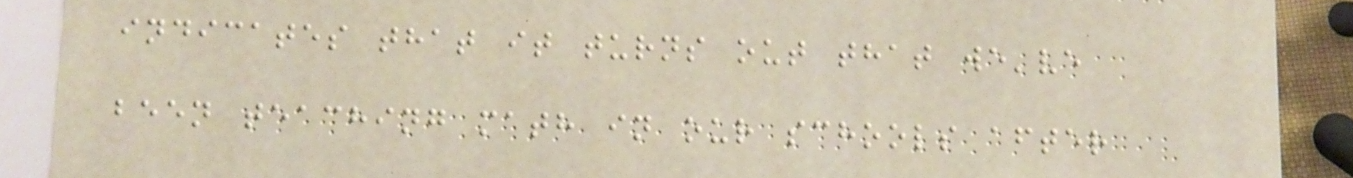indicates that it turns out that we've
been teaching math in our schools after
